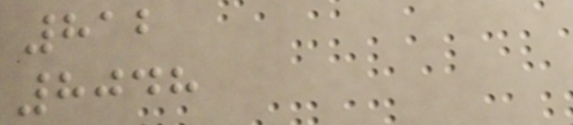812
8048
